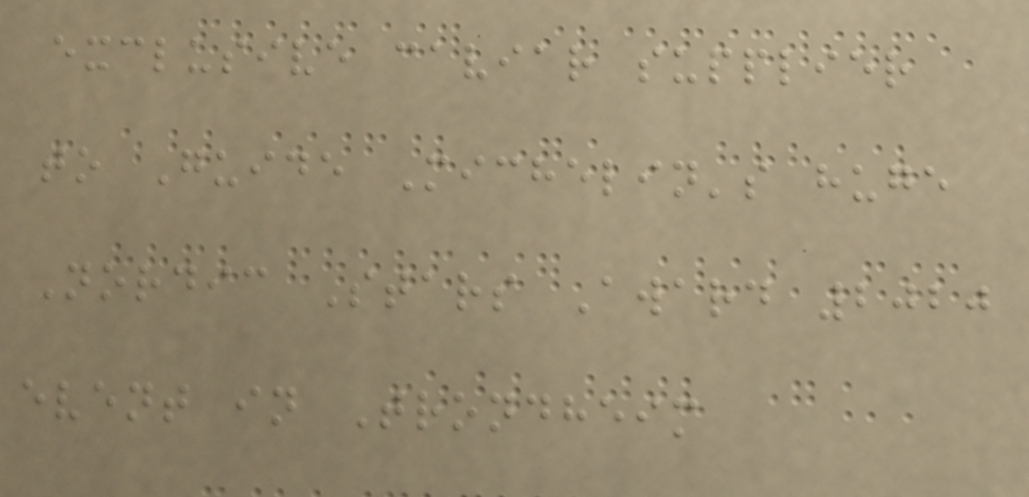exclusive caviar supplier
to Guide Michelin's huge
Nordic Stars Award 2020
event in Trondheim
